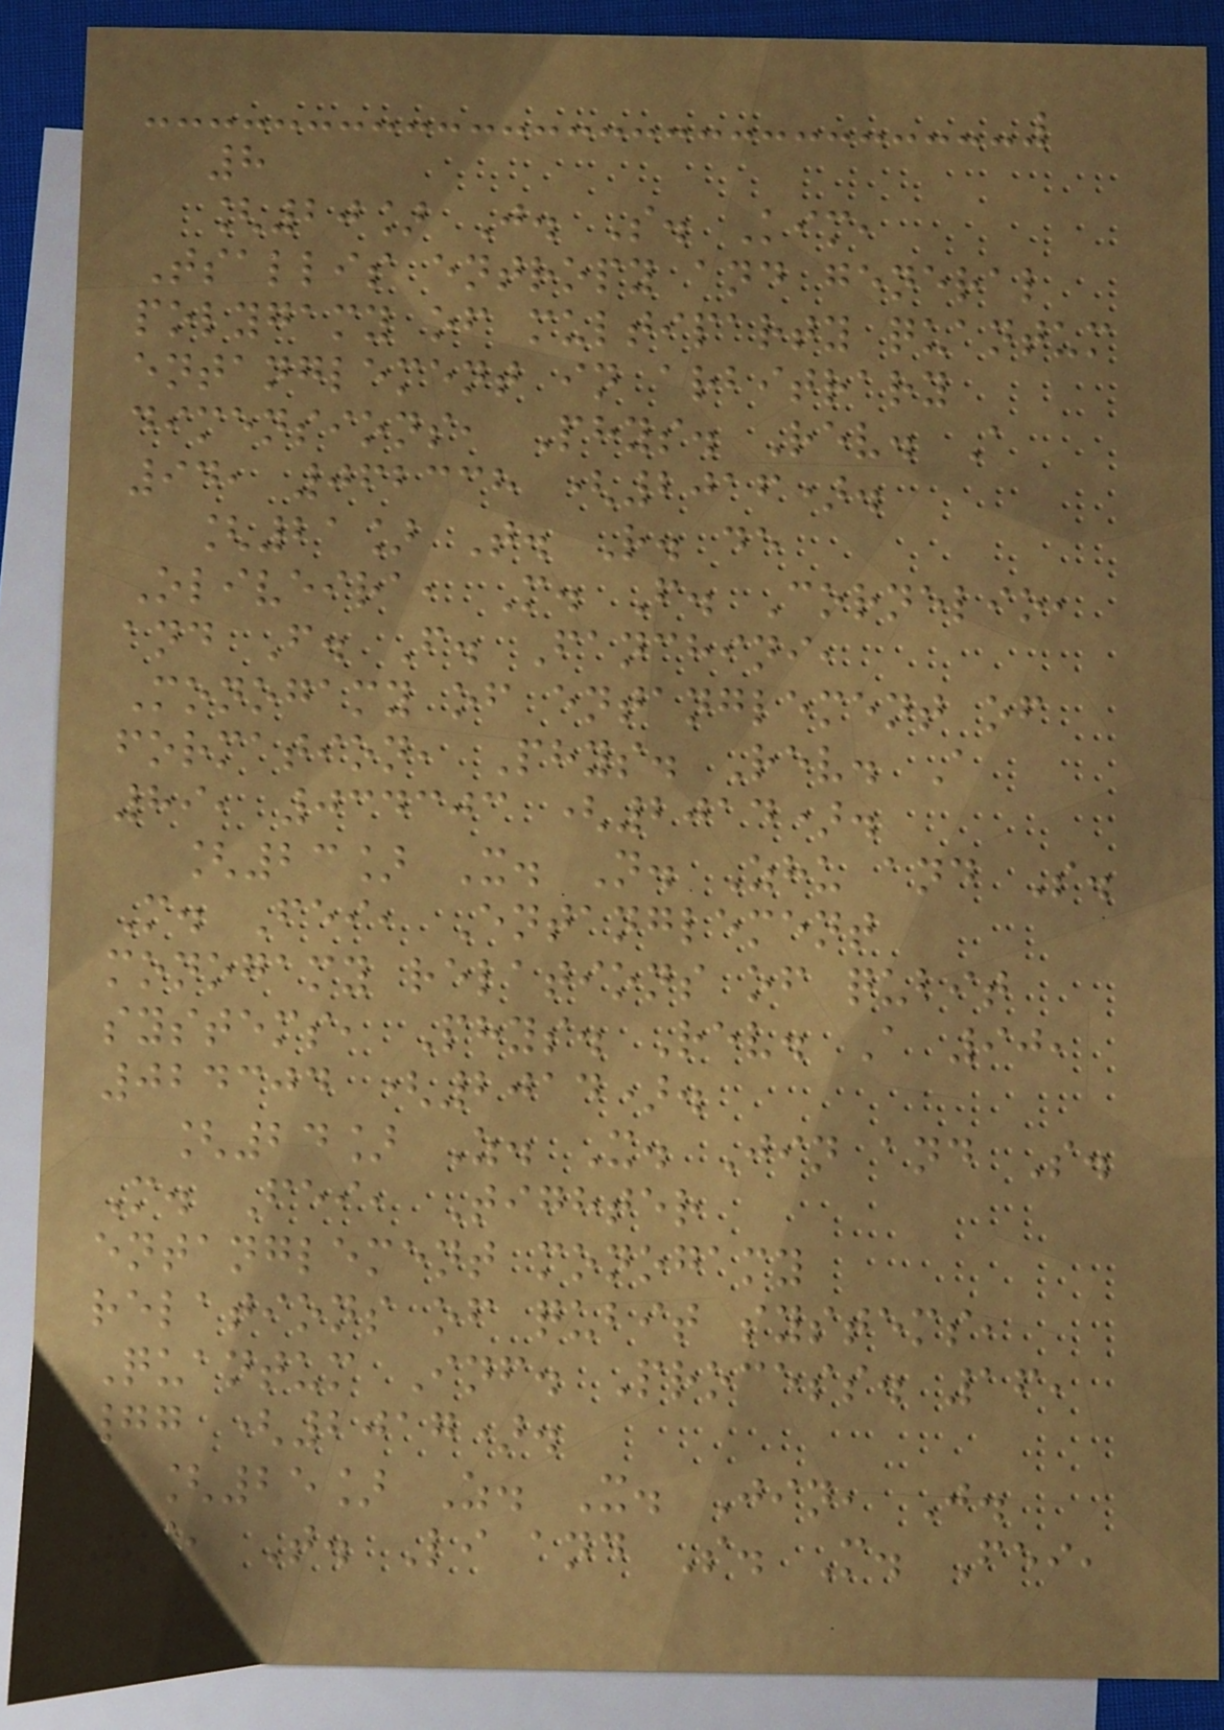8
[20] J. S. Kim,
Tsallis entropy and general
polygamy of multiparty quantum
entanglement in arbitrary
dimensions, Phys. Rev. A
94, 062338 (2016).
[21] T. R. de
Oliveira, M. F. Cornelio,
and F. F. Fanchini,
Monogamy of entanglement of
formation, Phys. Rev. A
89, 034303 (2014).
[23] X. N. Zhu and S.
M. Fei, Entanglement
monogamy relations of qubit
systems, Phys. Rev. A 90,
024304 (2014).
[24] Z. X. Jin and S.
M. Fei, Tighter
entanglement monogamy
relations of qubit systems,
Quantum Inf. Process. 16,
77 (2017).
[25] Z. X. Jin, J.
Li, T. Li and S. M. Fei,
